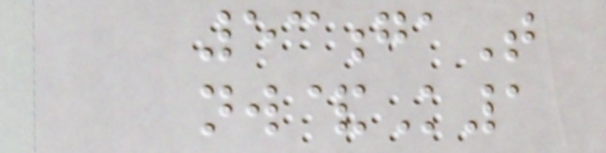53gaT
nw&K1
